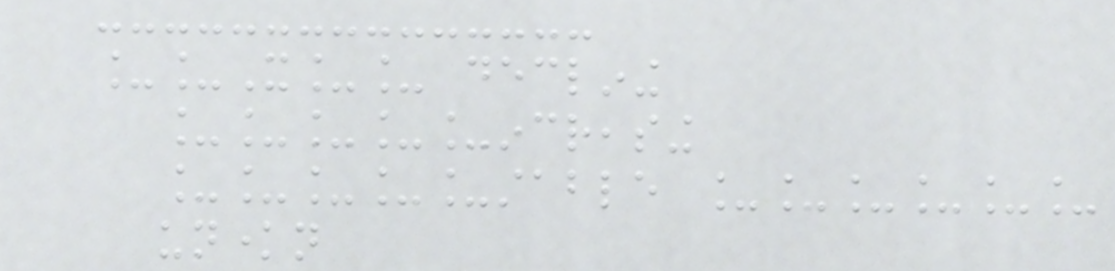__X__ declining
_____increasing
_____stable ______
unknown
